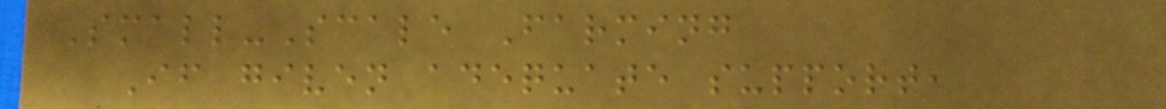Small-Scale Farming
If given adequate support,
